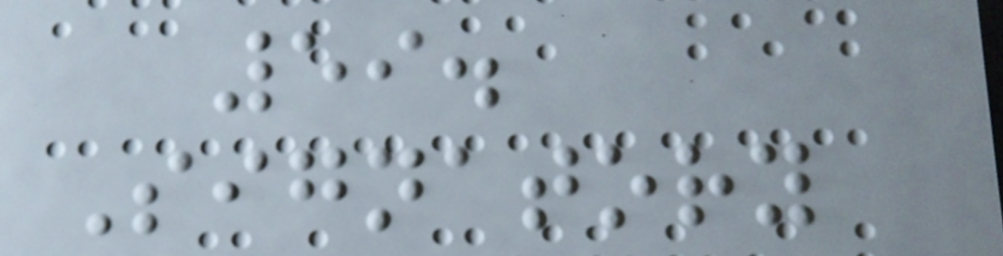59.
Signatory
